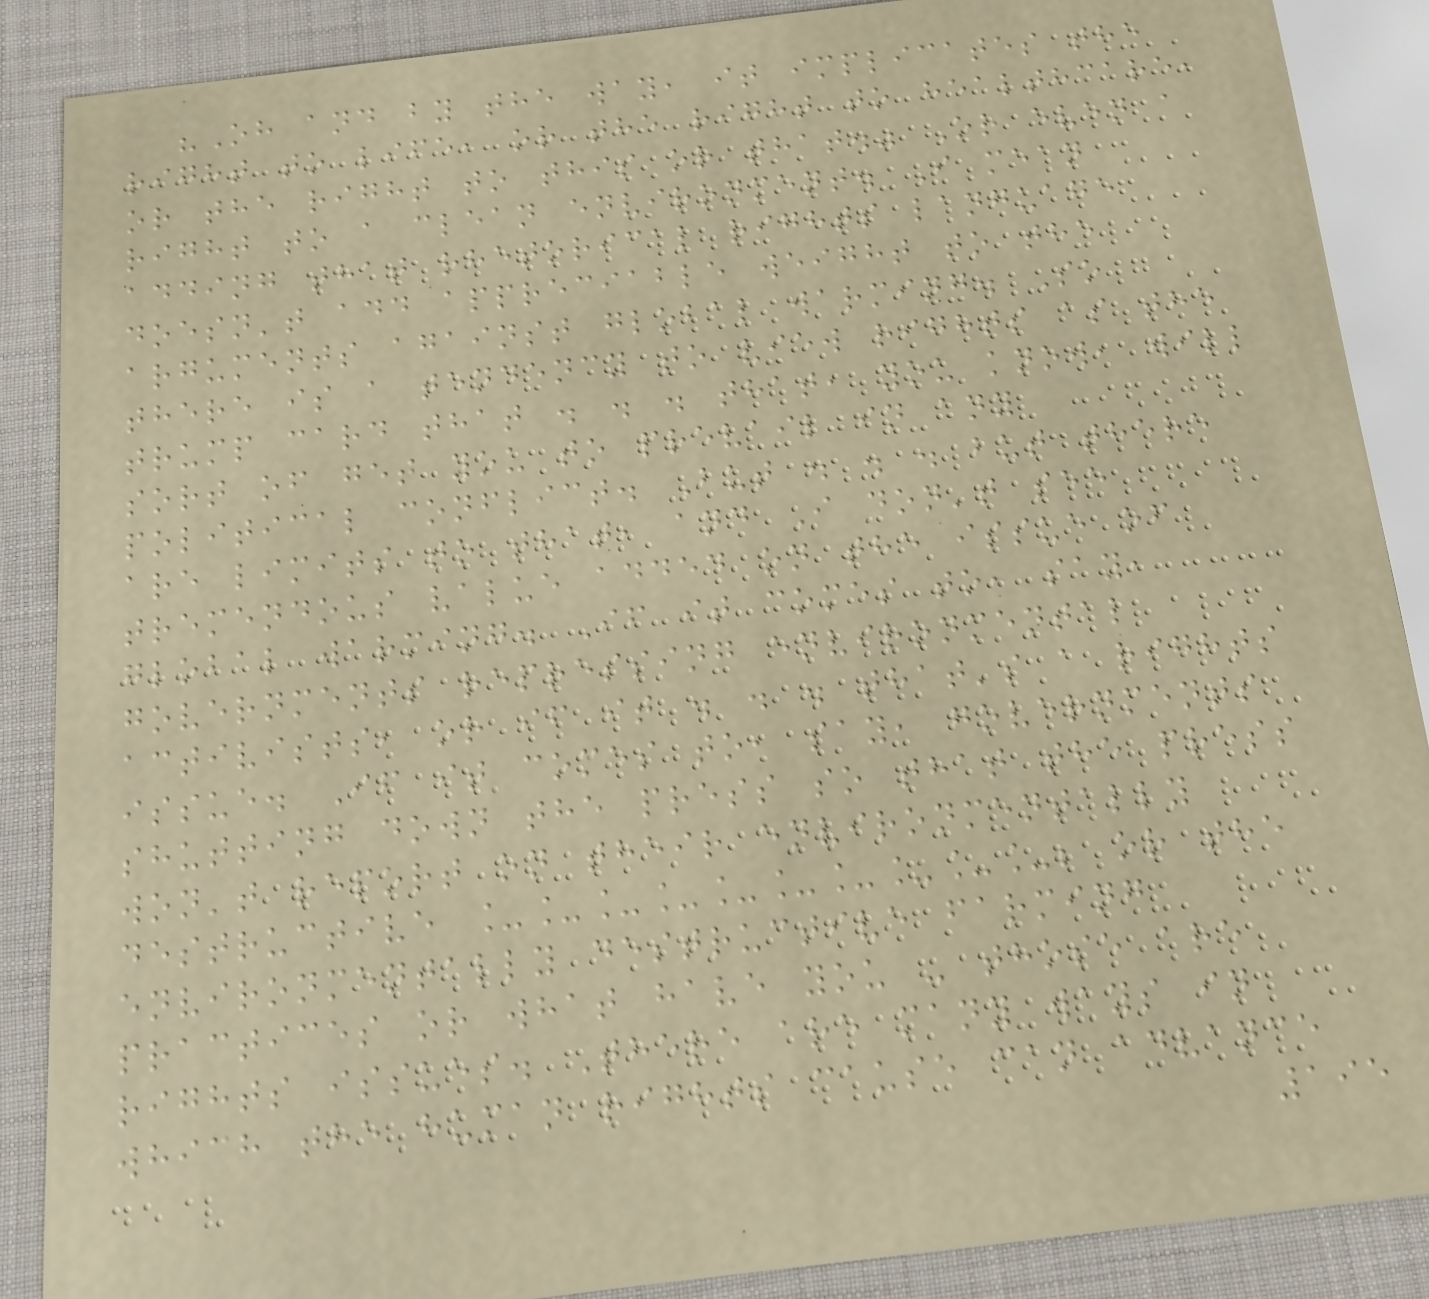"Oh and by the way, it implicates the
right to life, or the right to healthcare,
or the right to this or that." Or even a
right to a clean environment. I mean
adding that rhetorical rights language
doesn't add appreciable weight to the
arguments against global warming. So
there is a tendency to view rights as the
trump card that . . . that, you know, will
sort of get you to prevail in any
political conflict. But . . . but there
are limits to that, and I don't see
tremendous value added on the issue of
global warming. If it comes to, say,
governments repressing environmental
activists, or if it . . . that's a rights
issue. If it comes to, say, governments
shutting down the press so that the press
won't report on their environmentally
destructive __________; or the
environmentally destructive farming
practices or what have you - those are
rights issues. There are many ways in
which the human rights cause can advance
195
